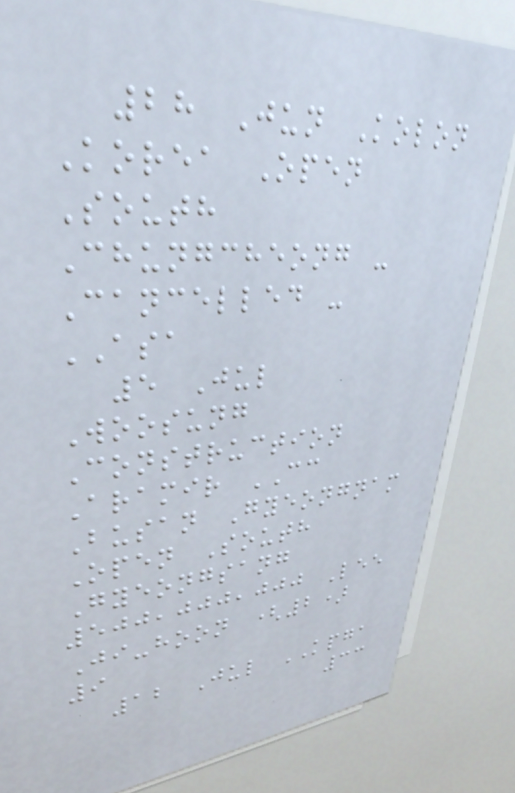28 Jun Kolon
Korea Open
South
Chungcheong -
Cancelled -
ASA
5 Jul
Woosung
Construction
Aramir CC
Busan Gyeongnam
Open South
Gyeongsang
500,000,000 Lee
Ji-hoon (2)
9
12 Jul KPGA
33
